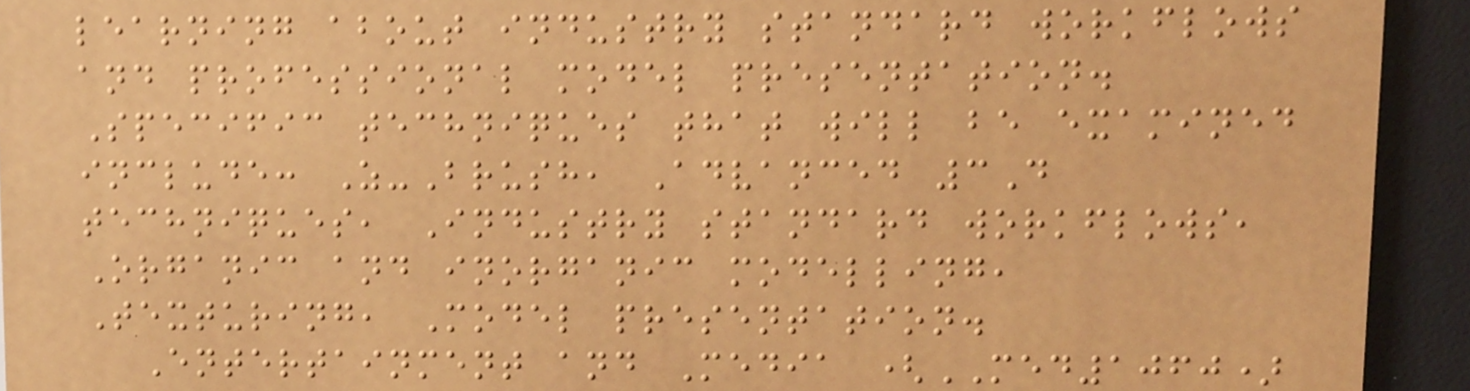learning about industry standard workflows
and professional model presentation.
Specific techniques that will be examined
include: Z-Brush, Advanced 3D
techniques, Industry standard workflows,
Organic and inorganic modelling,
Texturing, Model presentation.
Entertainment and Media (MED1060)
